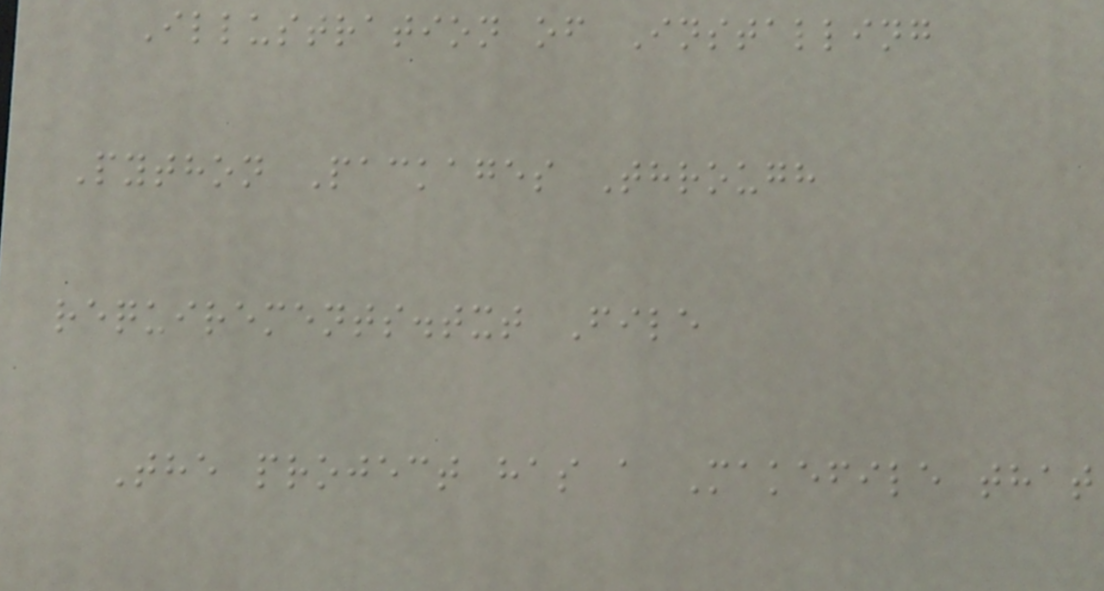Illustration of Installing
Python Packages Through
requirements.txt File
The project has a Makefile that
